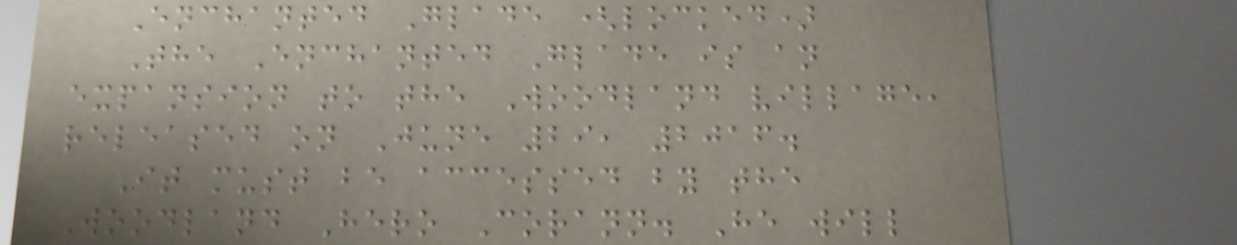Enchanted Glade (locked)
The Enchanted Glade is an
expansion to the Woodland village,
released on June 29, 2016.
It must be accessed by the
Woodland Hero Corann. He will
